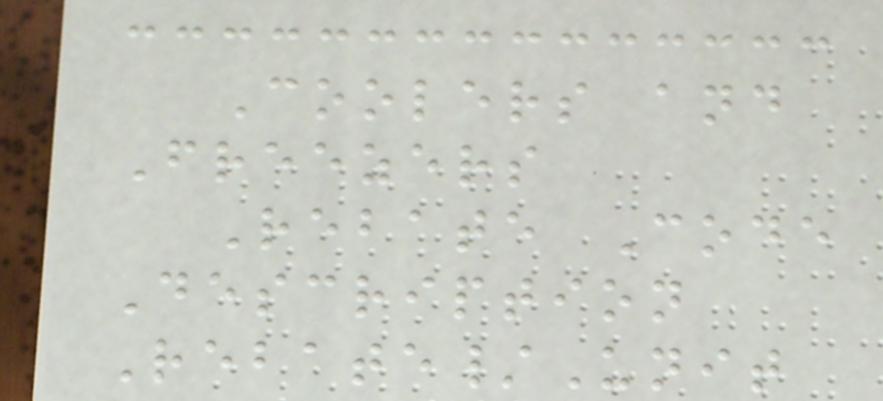Coolers and
Freezers
Rebate Code
Description
Rebate/Unit
